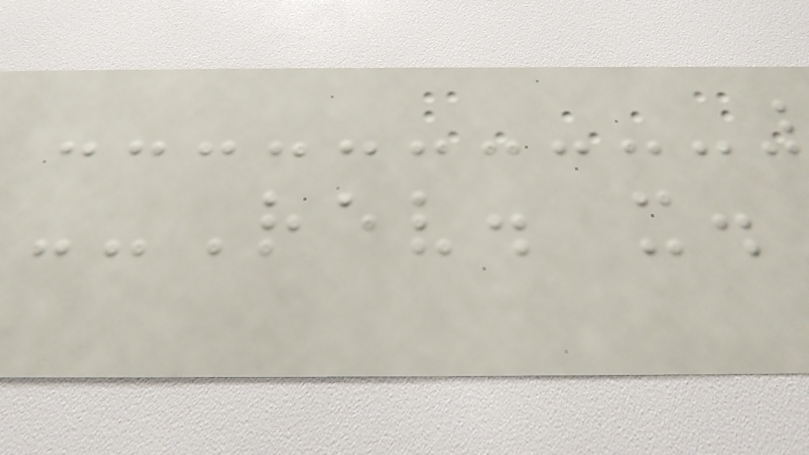--Rev. x.
